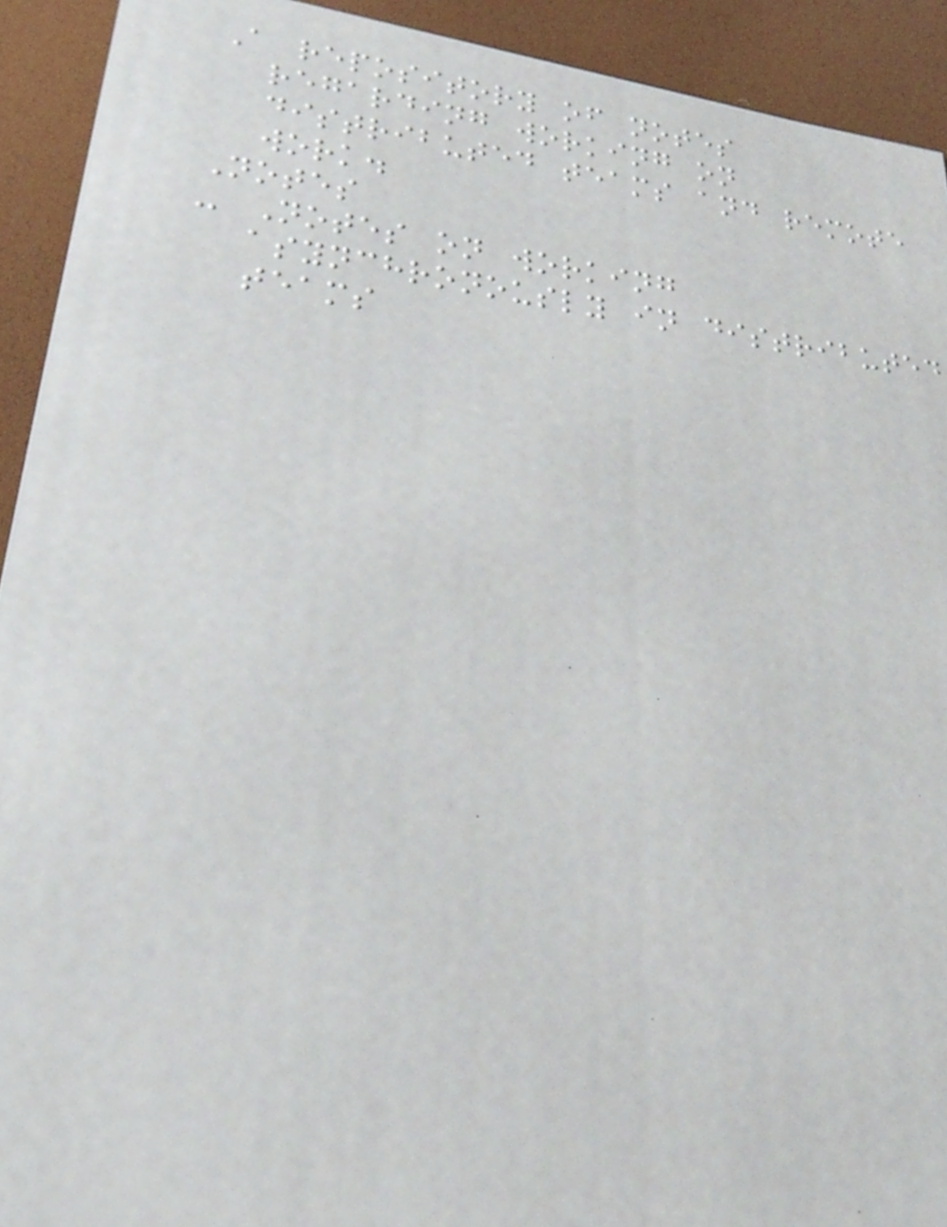A repository of notes
regarding working on
distributed teams and remote
work.
Notes
- Notes on working
asynchronously in distributed
teams
